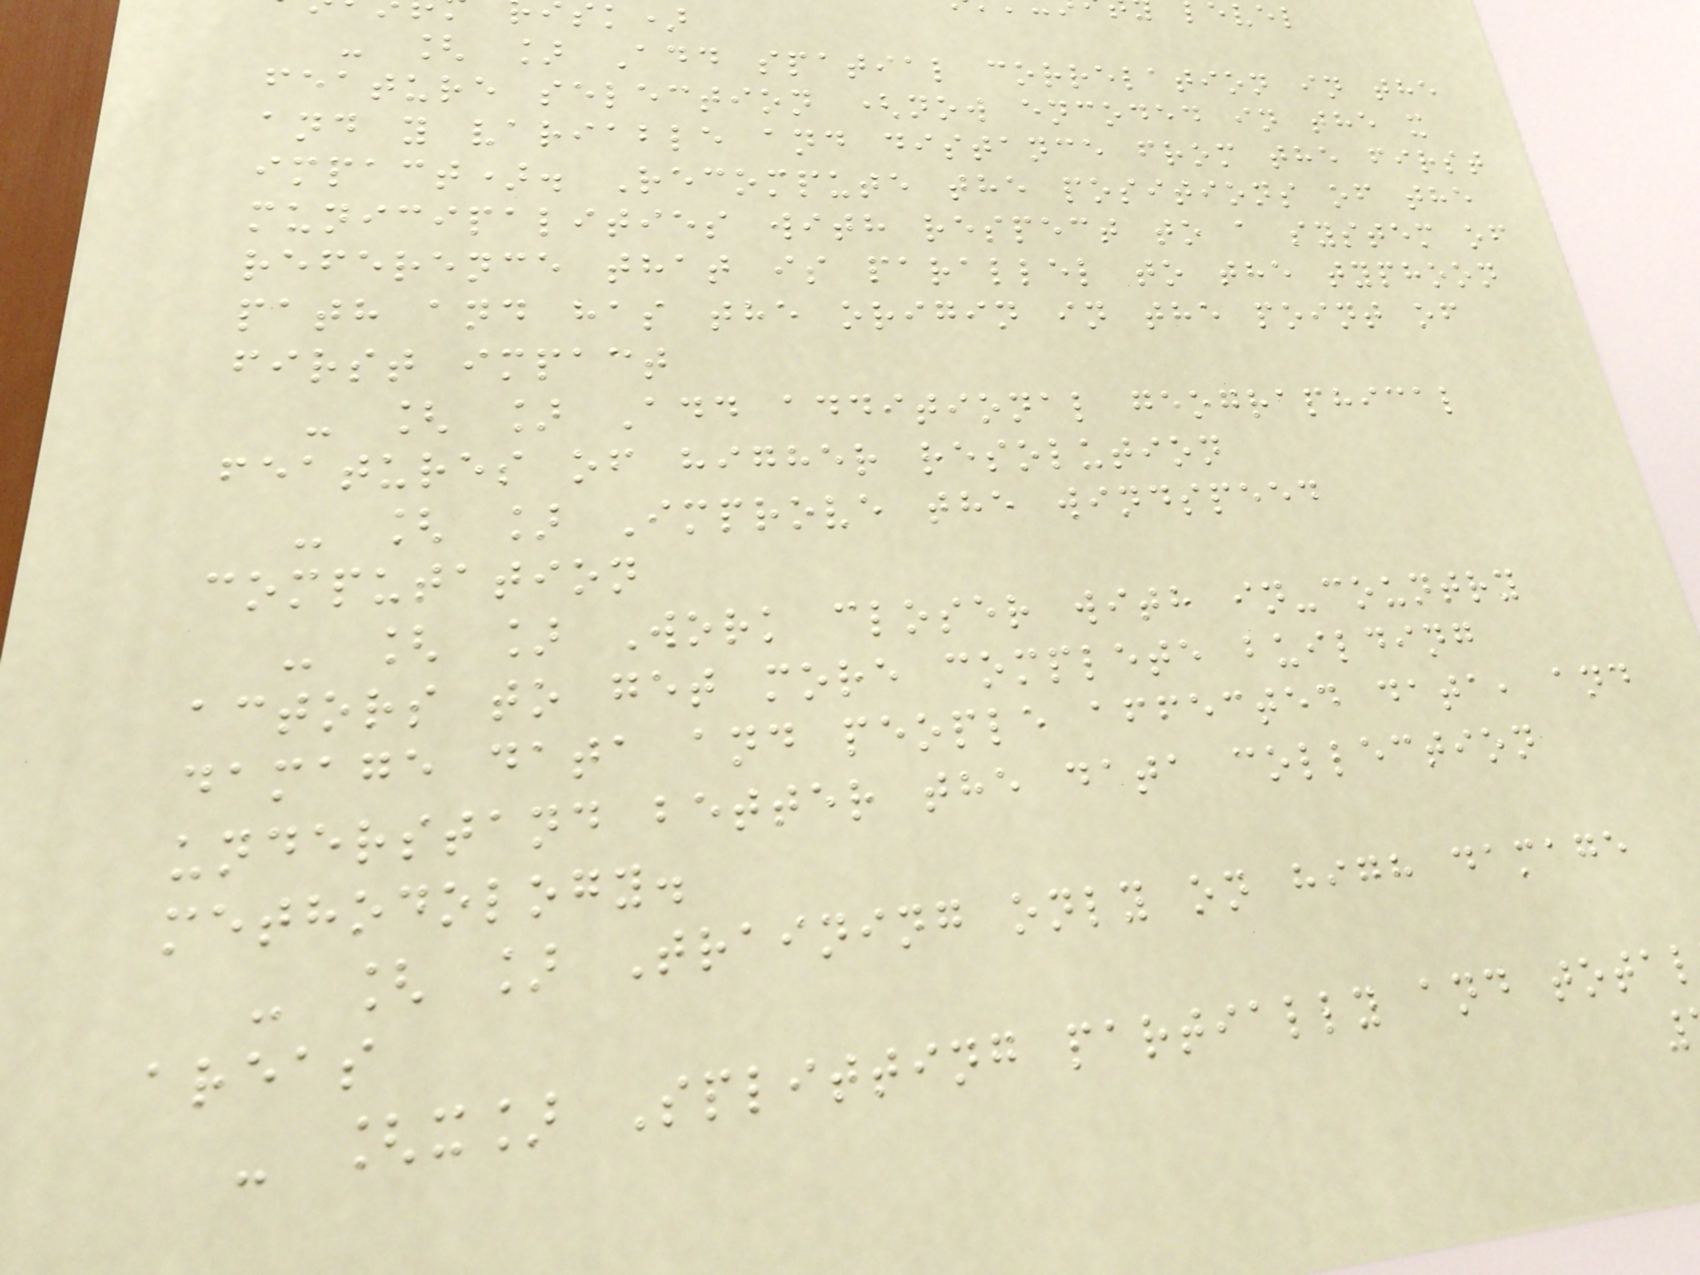sk)
- [ ] Add spatial correlation in the
feature selection (now encoded in the x
and y variable and distance from the first
impact). Recompute the positions of the
municipalities with respect to a system of
reference that is parallel to the typhoon
path and has the origin in the point of
first impact
- [ ] Add additional geographical
features of higher resolution
- [ ] Improve the windspeed
computation
- [ ] Work closer with in-country
actors to get more complete building
damage data and people affected data, and
understand better the data collection
methodology.
- [ ] Training only on high damage
areas
- [x] Splitting partially and total
